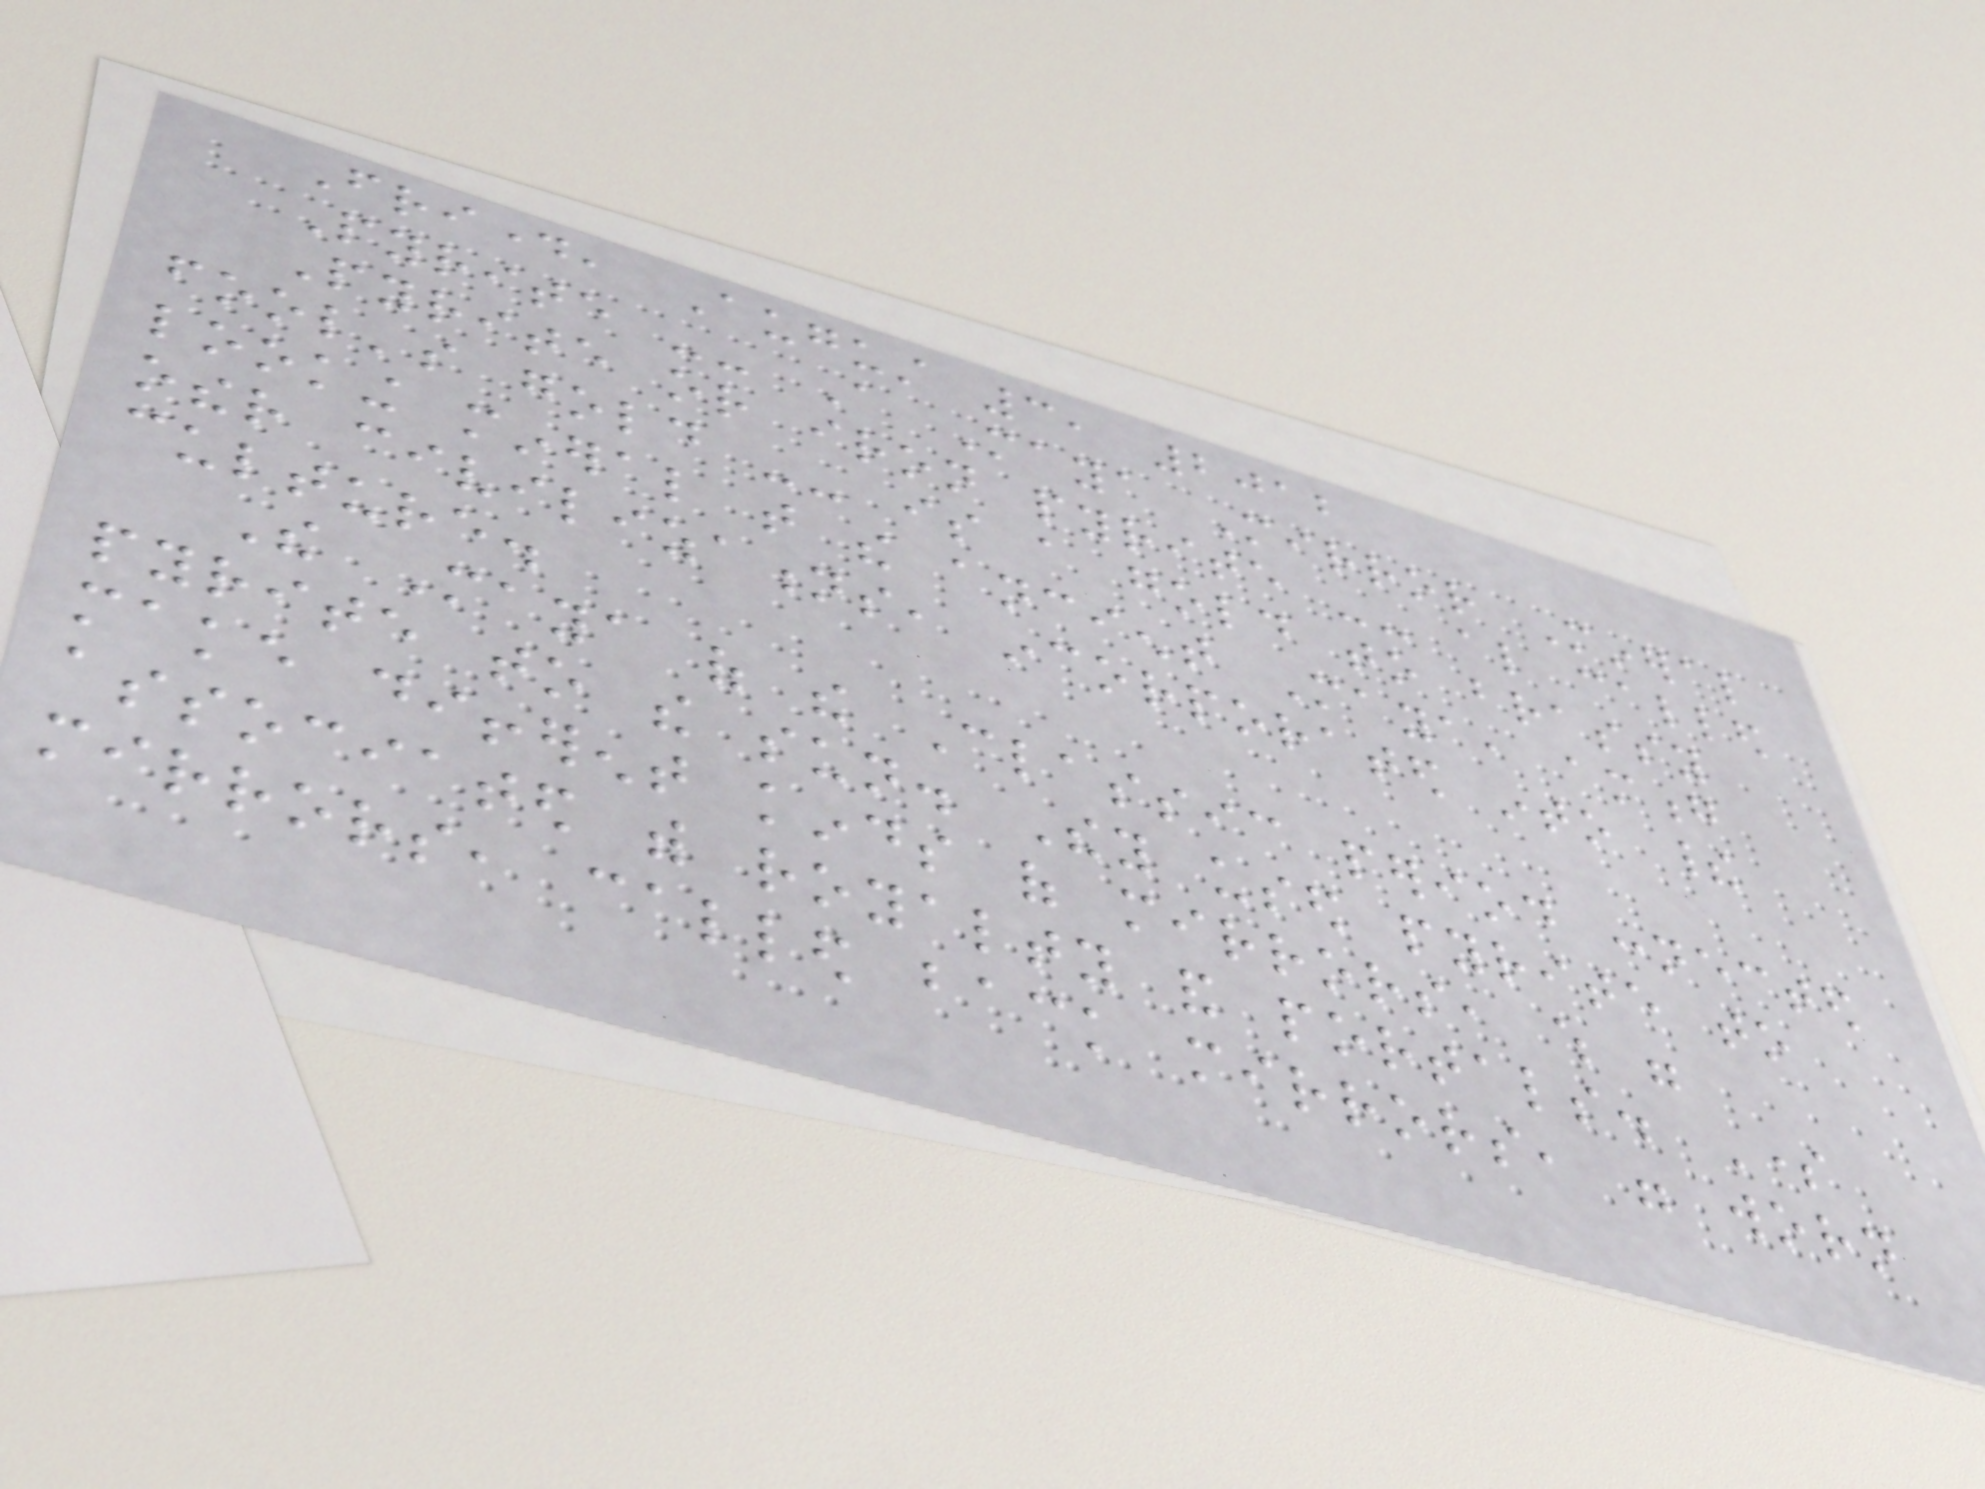Friday, August 3, 2012
Pyrite -- A Maya Mirror Mineral
Pyrite or iron pyrite -- also called
fool's gold -- is a gold to brassy
looking mineral that the ancient Maya, among
other civilizations, incorporated into their
culture.
The Maya of the Classic period connected
pyrite to the sun. They used pyrite to
make different kinds of mirrors, which were
associated with royalty and portals. Some
mirrors, called back mirrors, were worn
